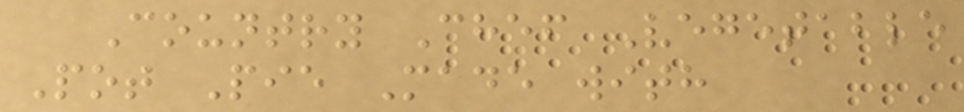Country Chef Vegetable
Pot Pie Made with
